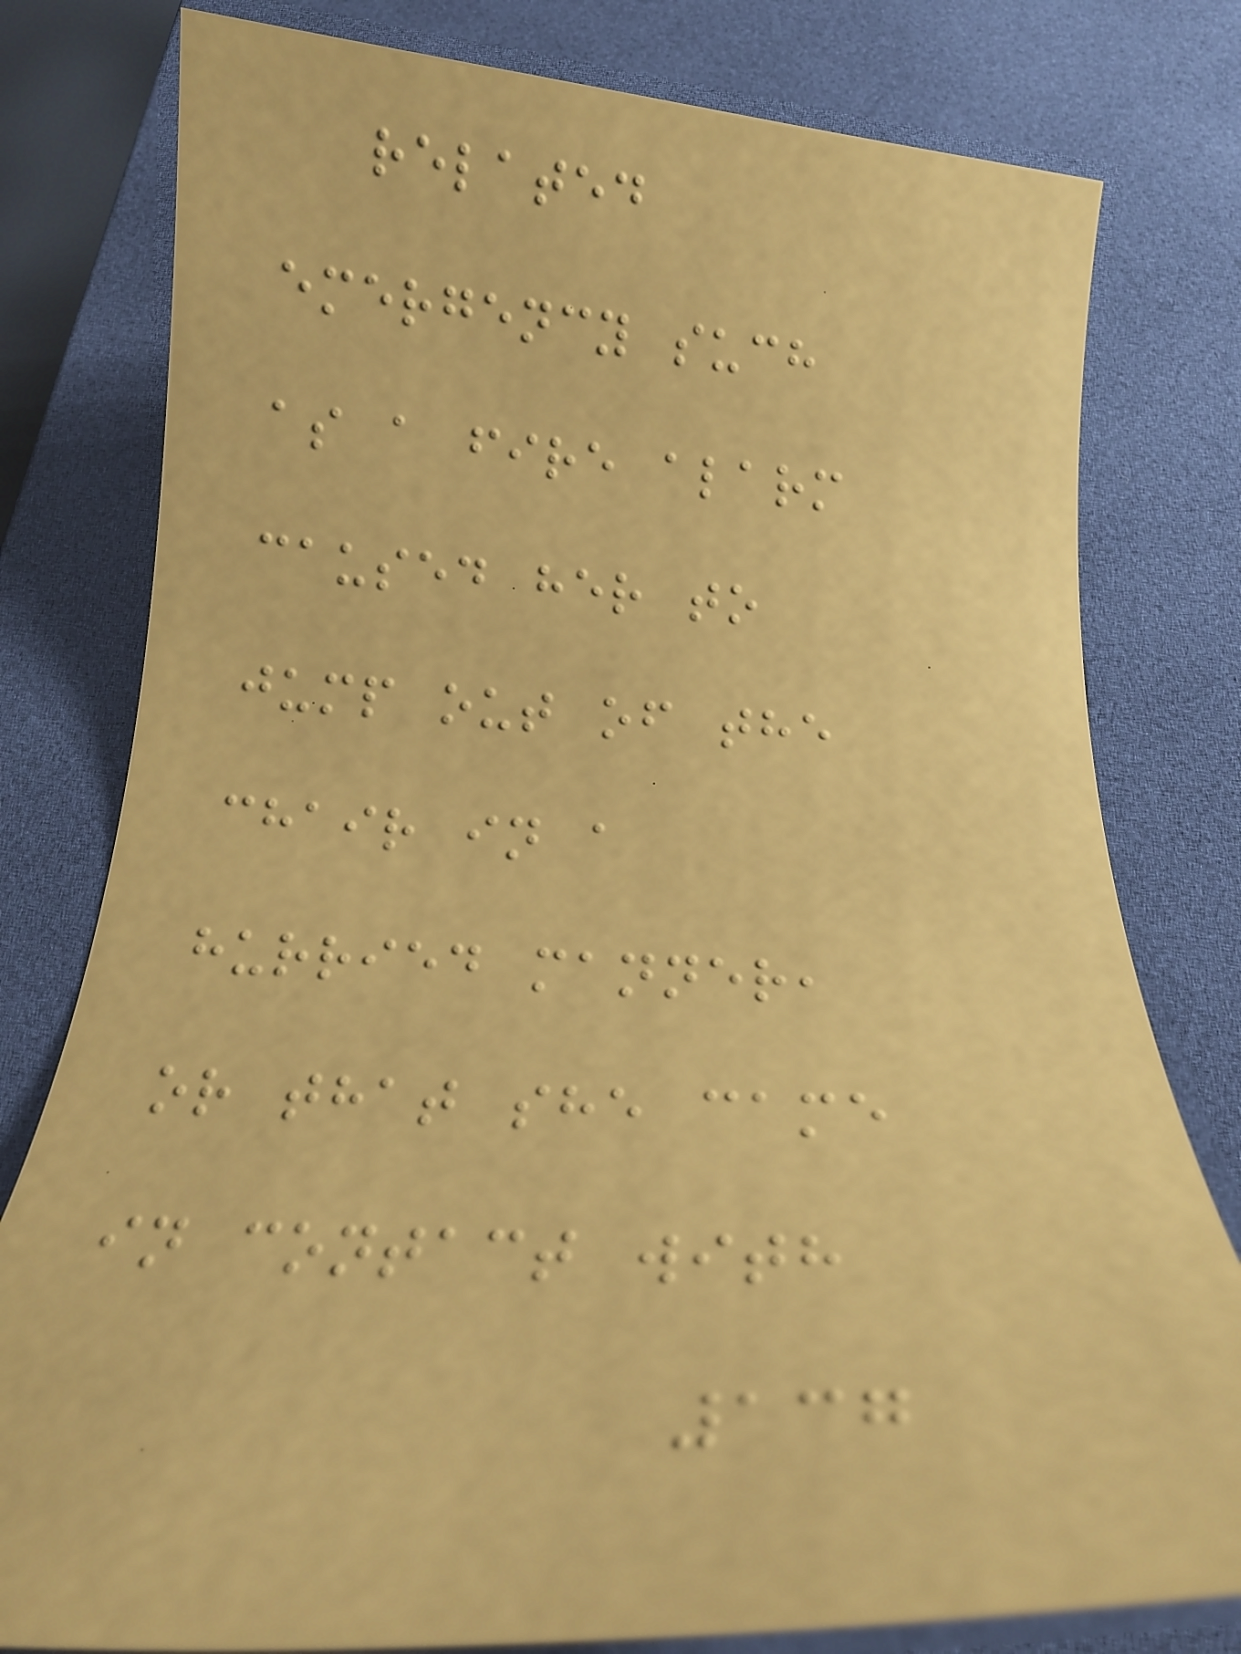related
emergency such
as a fire alarm
caused her to
jump out of the
chair in a
hurried manner,
or that she came
in contact with
137
